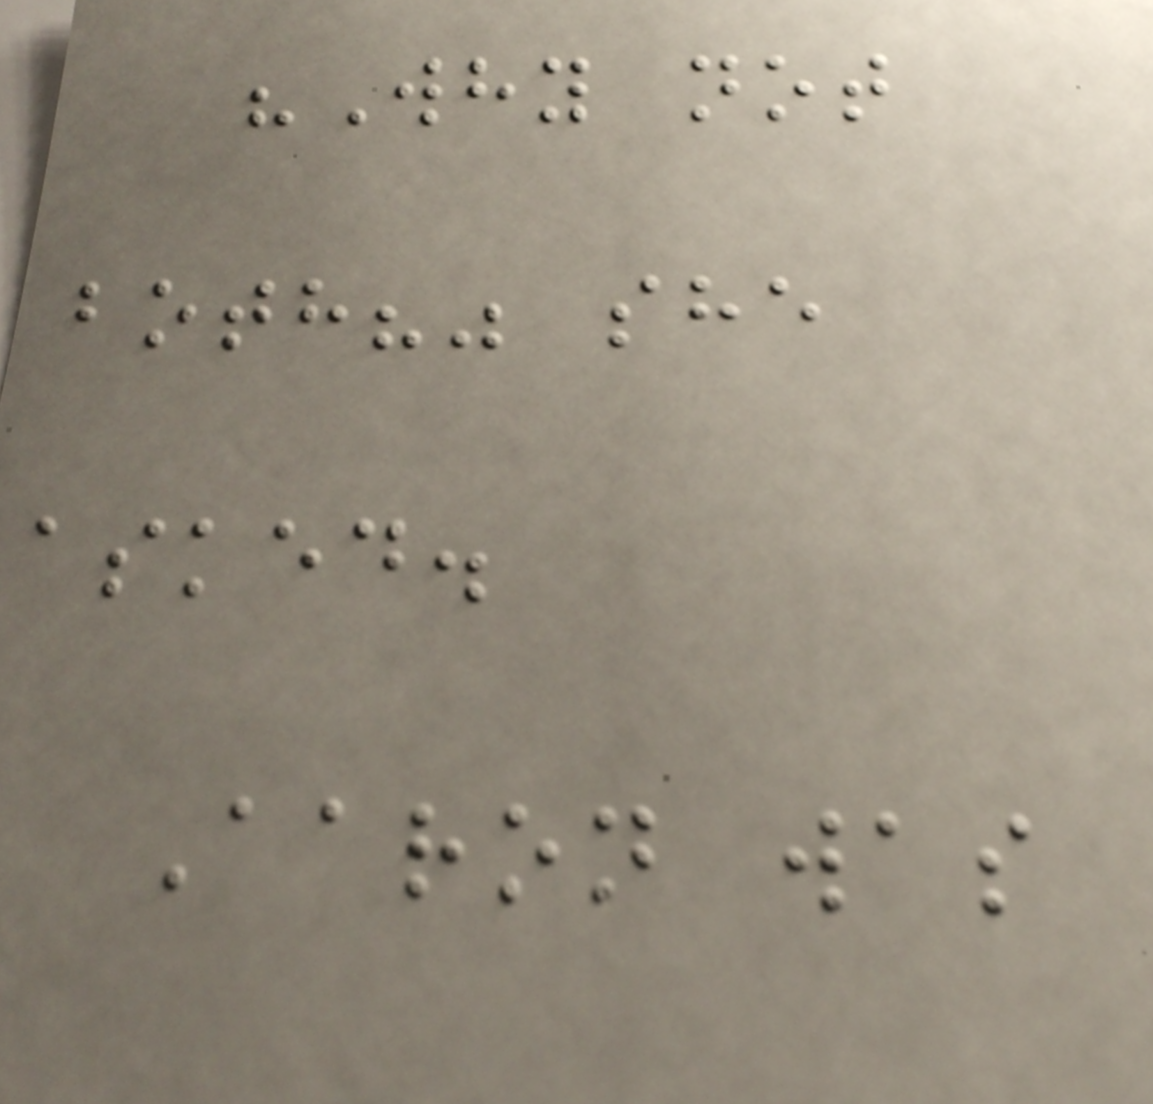"Why not
both?" she
asked.
Aaron was
